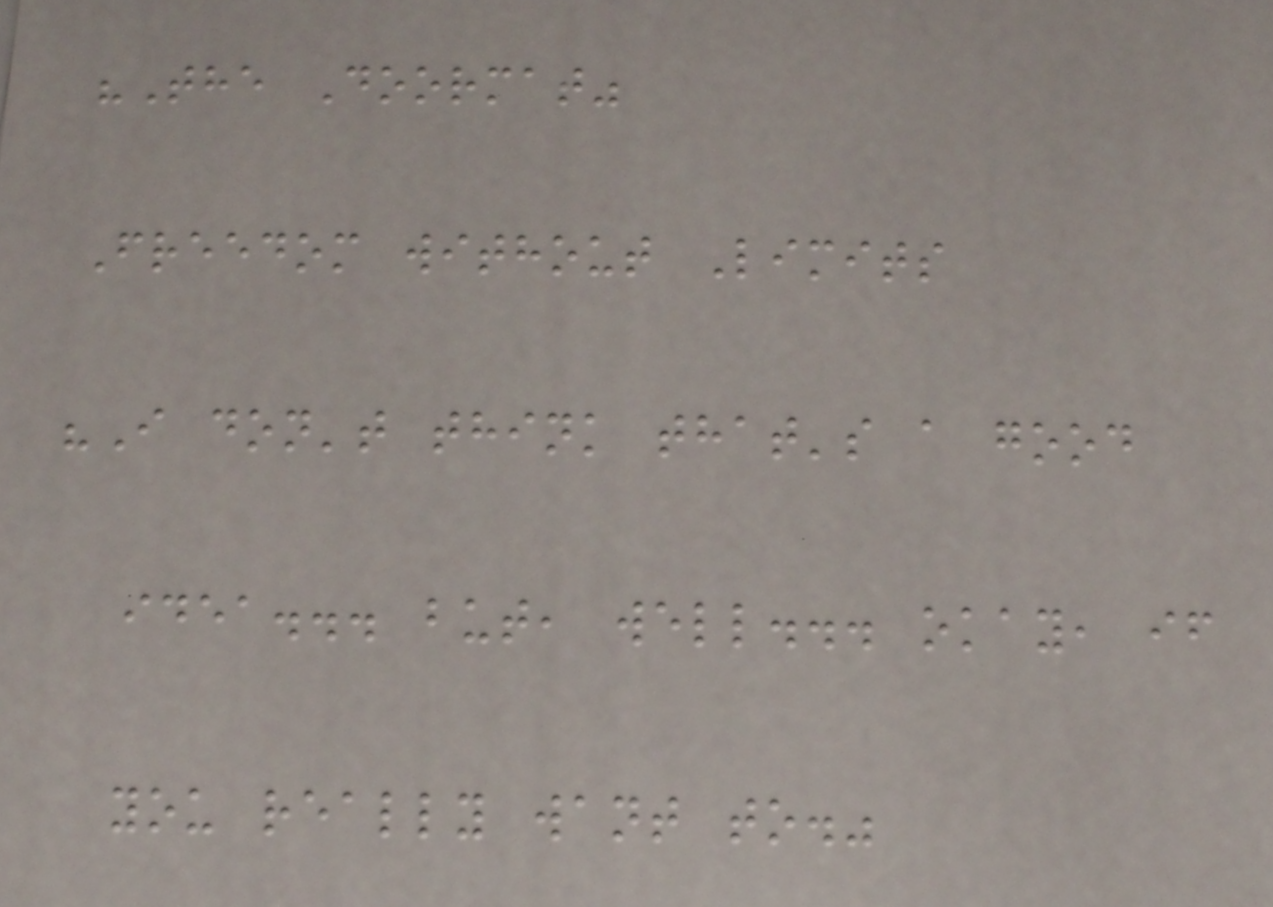"The Doormat"
Freedom without Limits
"I don't think that's a good
idea... but, well... okay, if
you really want to."
